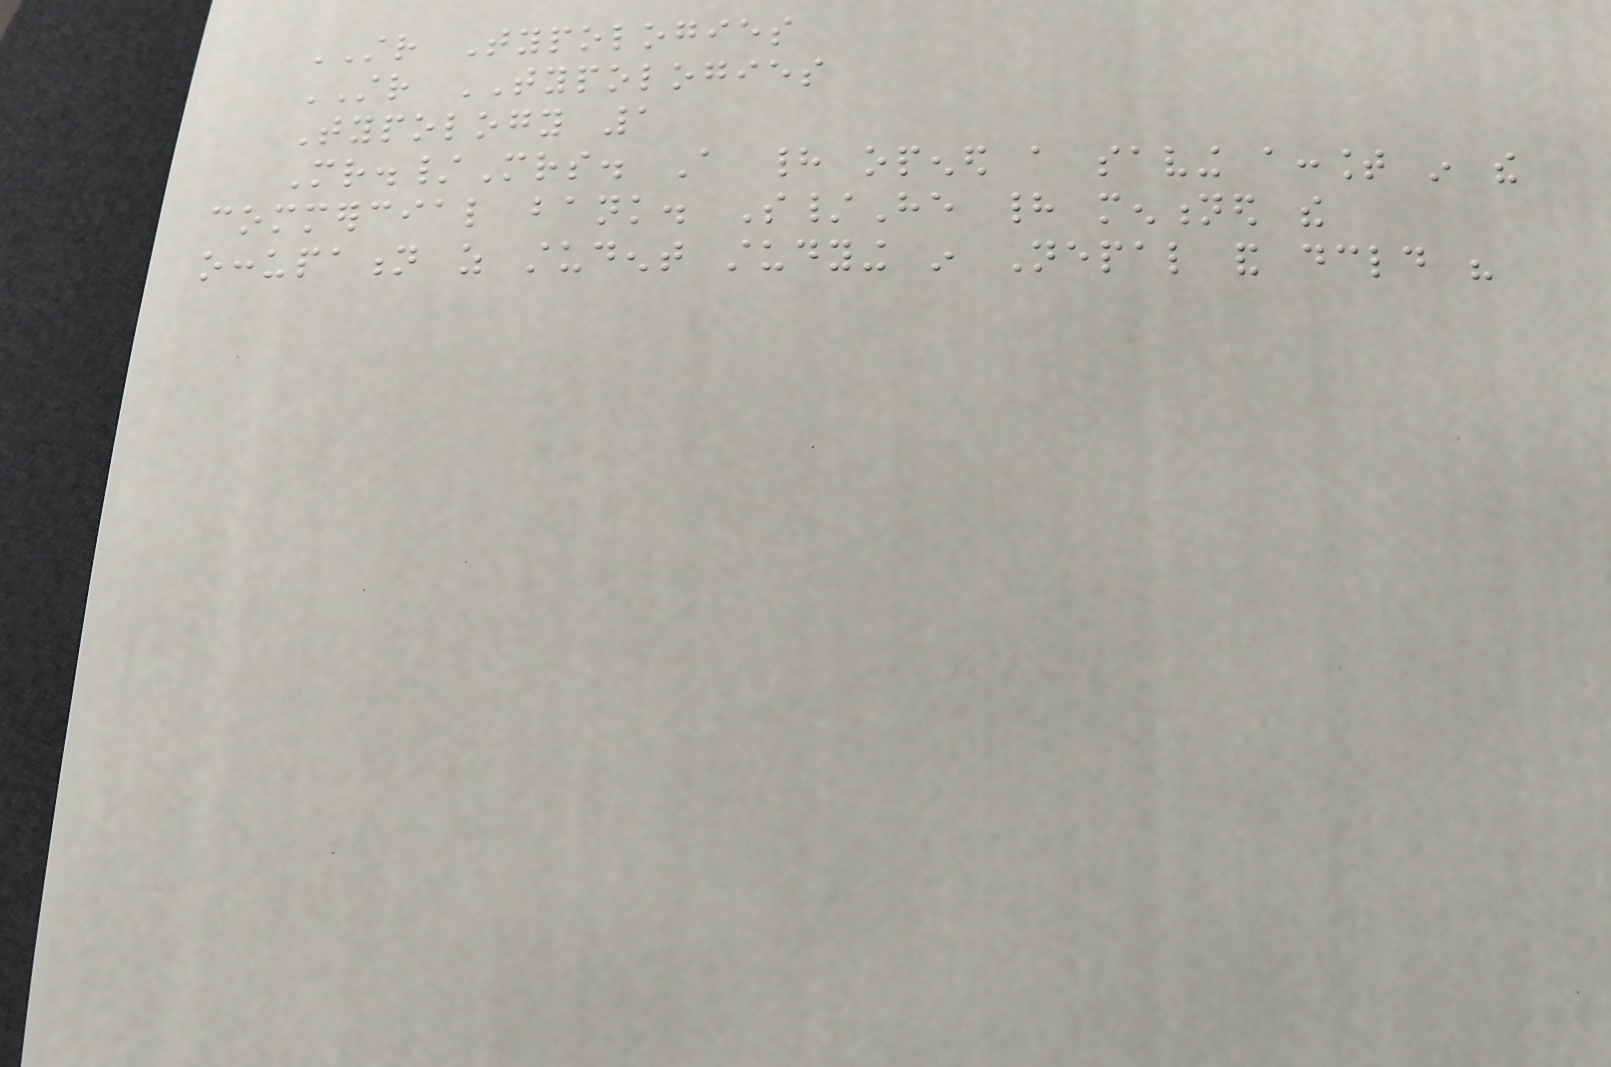STR Typologies
STR TYPOLOGIES
Typology 1
Mr./Mrs. A had opened a saving account in the
commercial bank. S/He had mentioned the
occupation as student studying in Nepal and declared his
